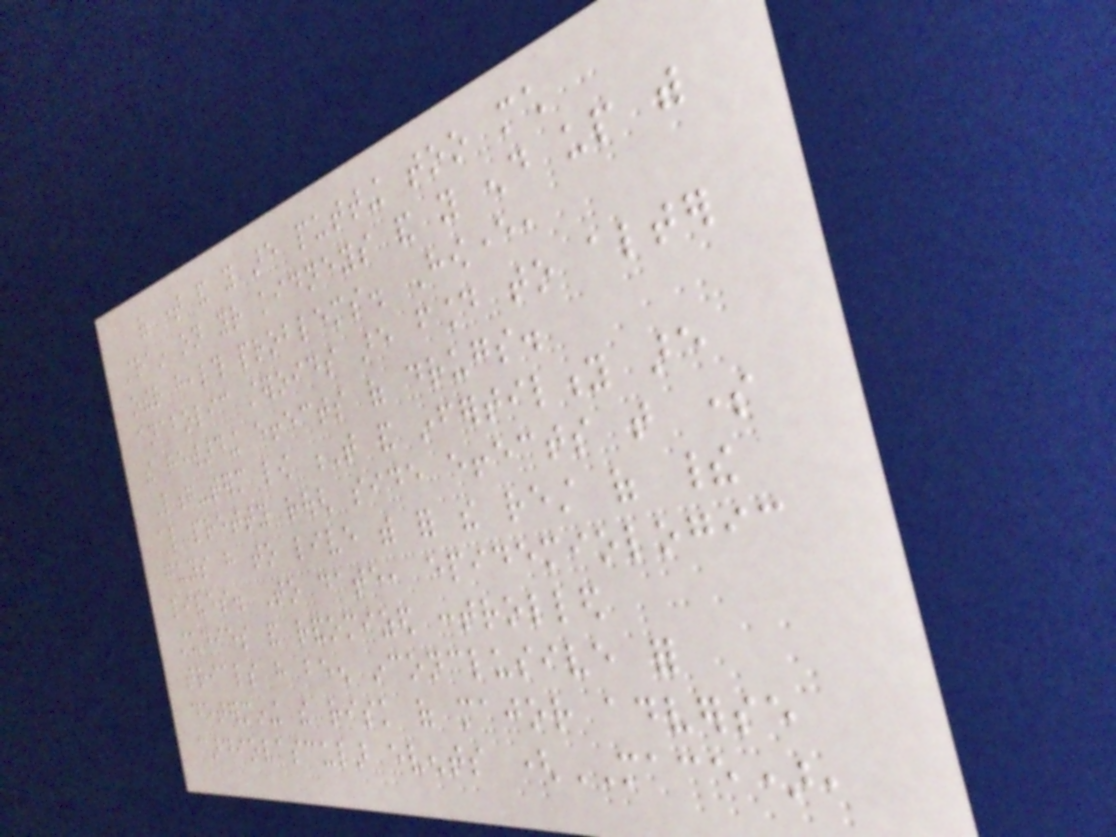of time and you are putting too much
strain on your kidneys and you end up with
other health problems. However,
anabolic steroids are found to alter
the rewarding effects of drugs.
Long-term low T and infertility are
also pretty rough side effects that some
guys have to live with for the rest of their
lives. To date, epidemiologic
studies and randomized controlled
trials have been inconclusive for
determining the risk of major adverse
cardiovascular events (MACE),
